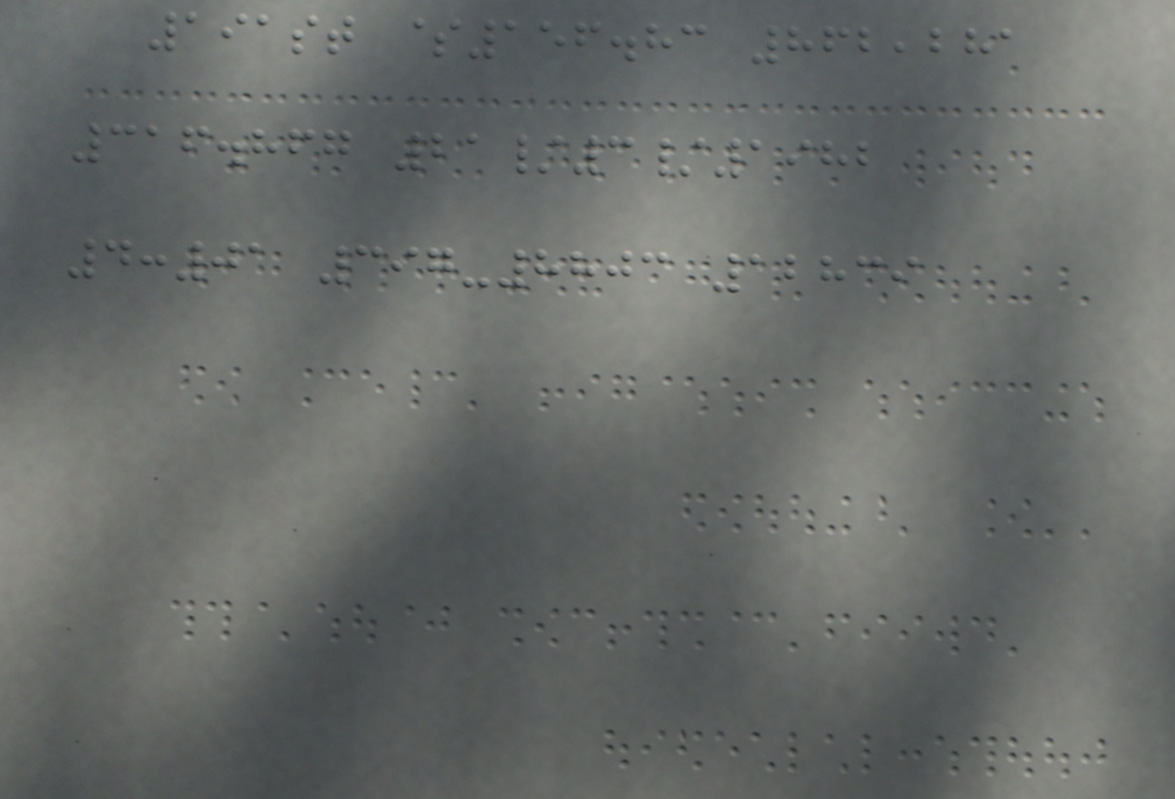191st $156.83 862,281
316.867 21/3/1982
4:01 397-8803 12839
